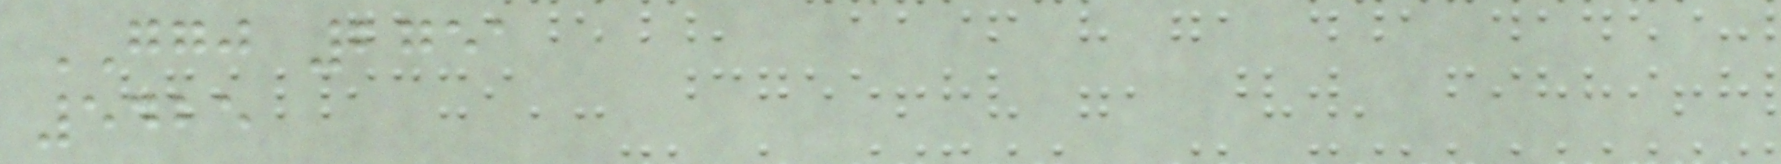GGJ 2751
5425
